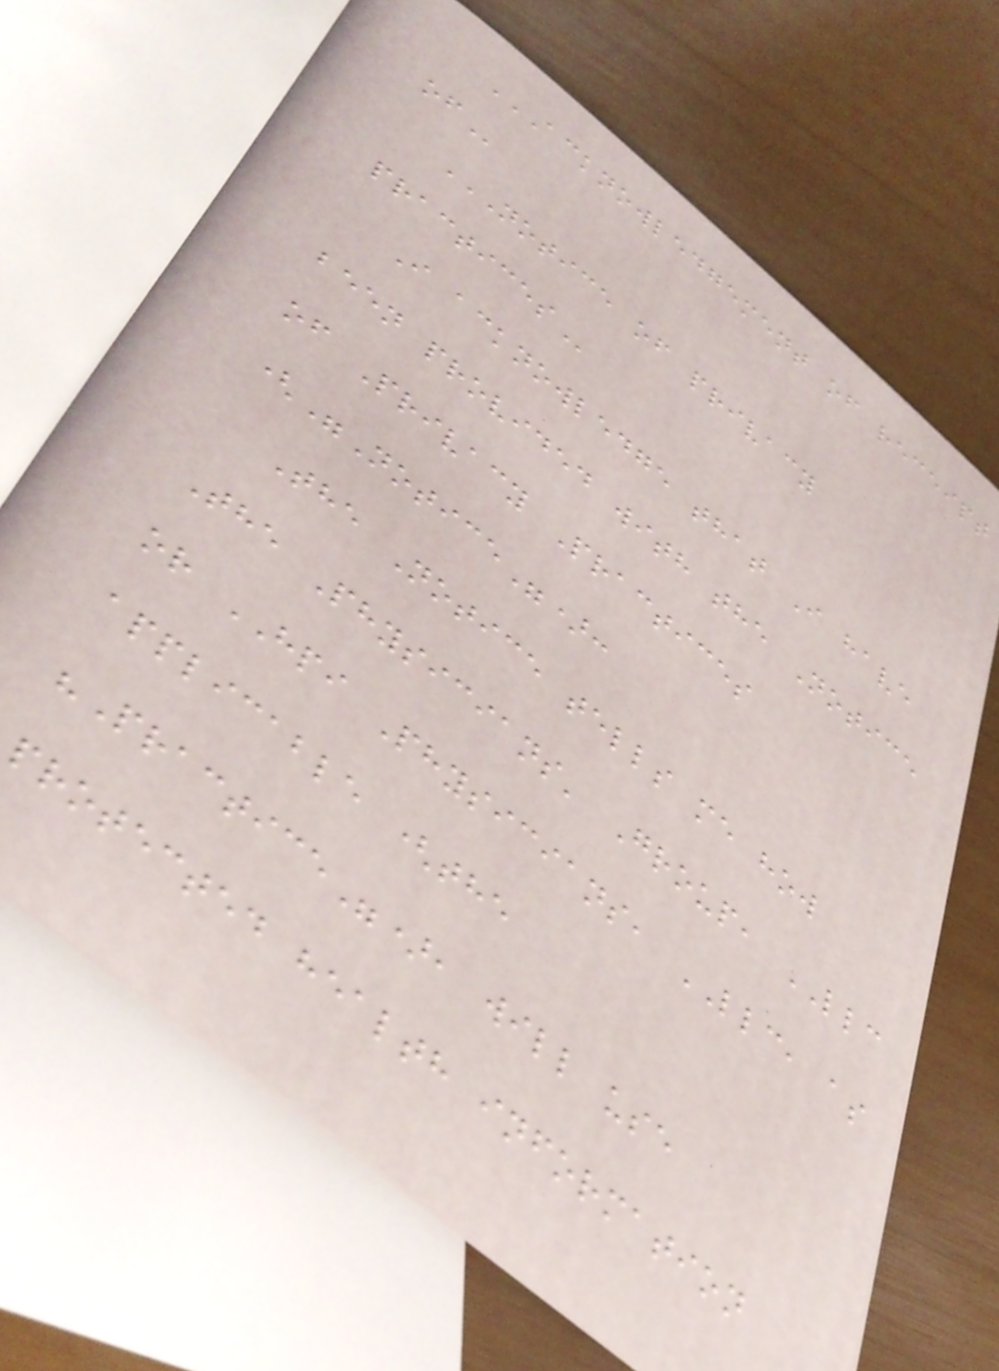ACKNOWLEDGEMENT OF RECEIPT
OF
NOTICE OF PRIVACY
PRACTICES
I acknowledge that I have
been provided with the Notice
of Privacy Practices
("Notice"):
The Notice tells me how
The Physicians' Group, LLC
or HPI Physicians, LLC, as
applicable (the
"Practice"), will use
protected health information
